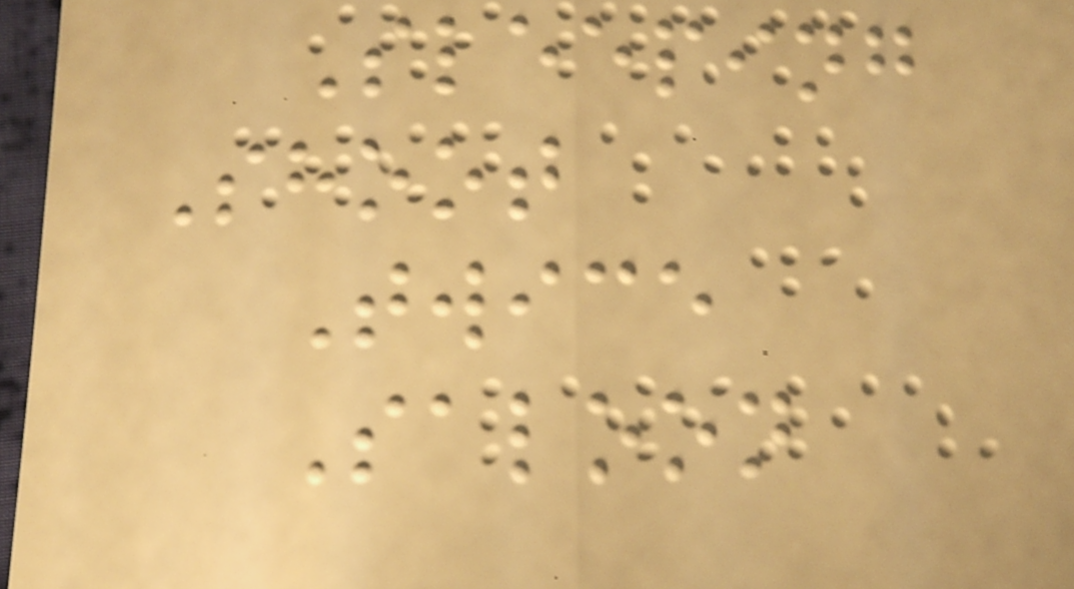Sleeping
Shoot
Twice
Saloon
